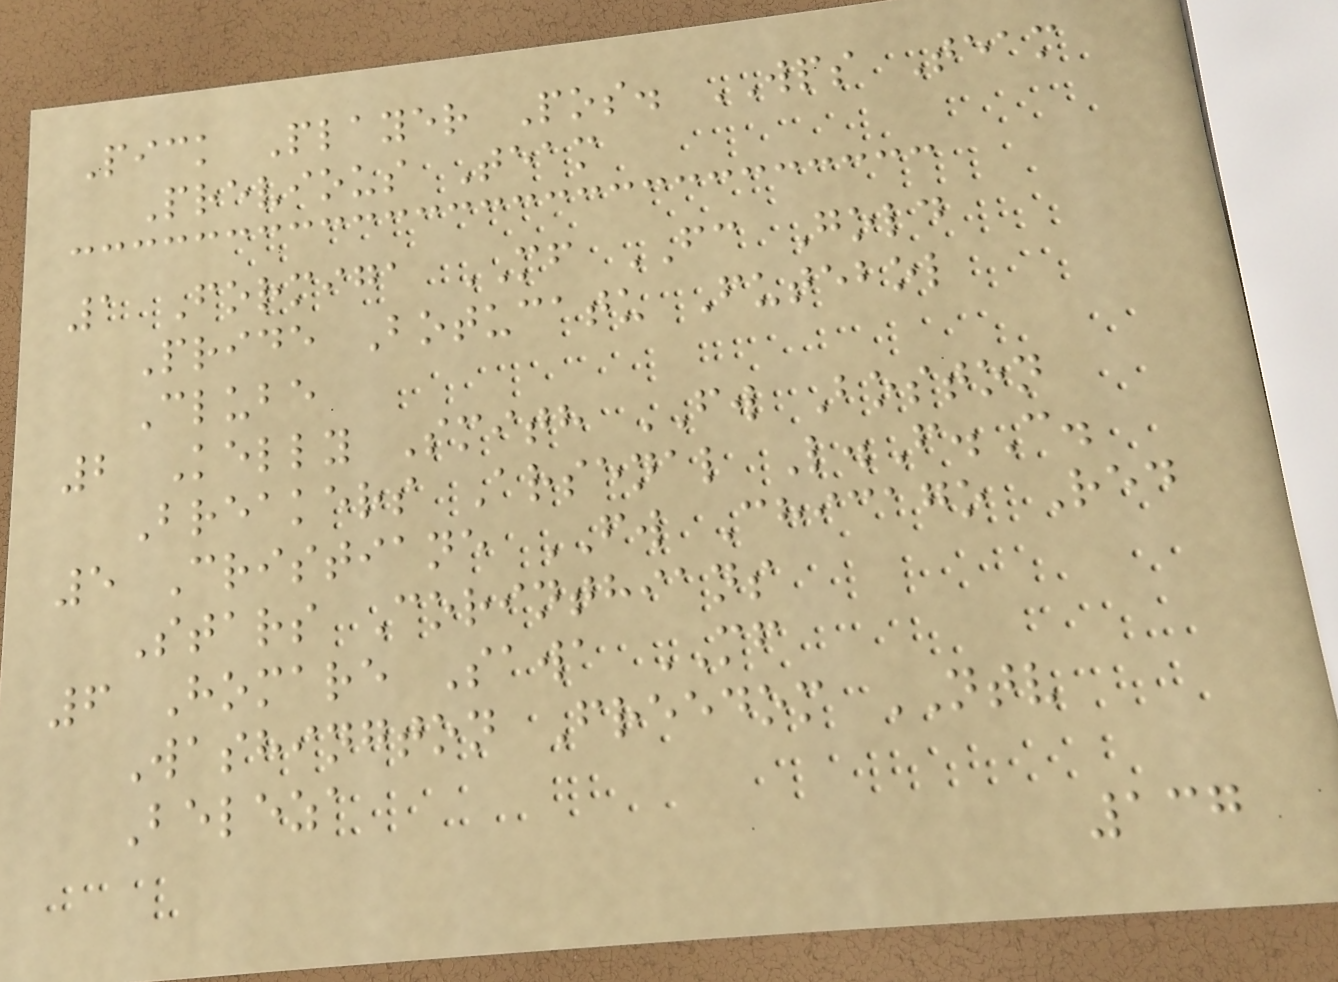Pick Player Pos. WPS Team
Previous Team
1 Formiga MF FC Gold
Pride Botucatu Futebol
Clube
2 Kelly Smith FW Boston
Breakers Arsenal L.F.C.
5 Cristiane FW Chicago Red
Stars Corinthians
6 Homare Sawa MF
Washington Freedom NTV
Beleza
137
